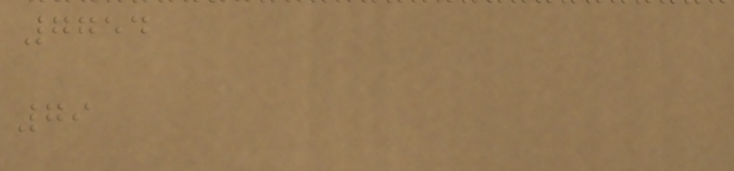7754
79
